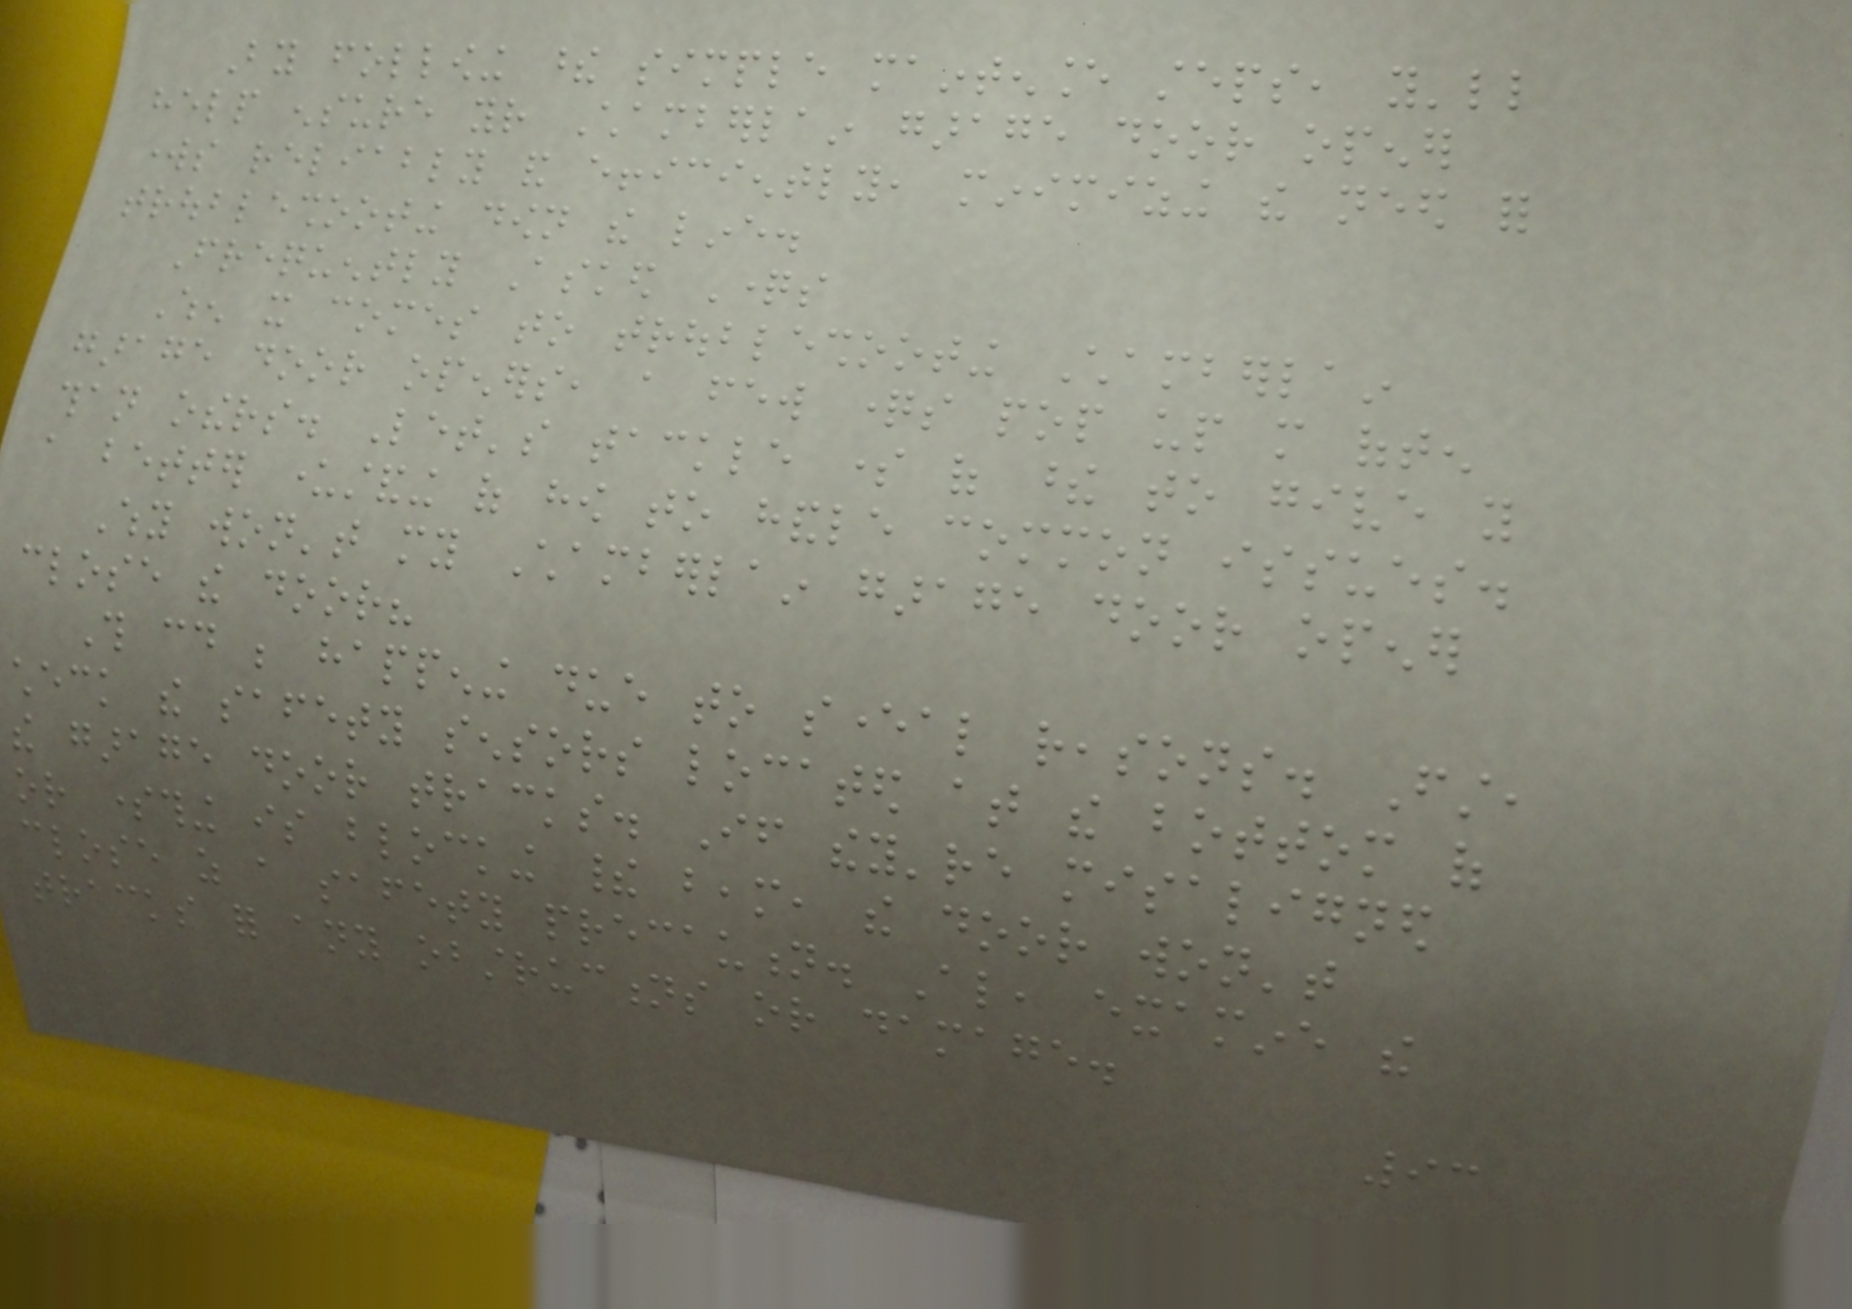By following these simple maintenance steps, you'll
help ensure your Chamberlain garage door opener
works reliably and efficiently, minimizing the need for
troubleshooting down the line.
Frequently Asked Questions
When it comes to troubleshooting Chamberlain
garage door openers, a few questions pop up more often
than others. Let's tackle some of these to give you
a better understanding of how to handle common issues.
Why won't my Chamberlain garage door opener
close the door?
This could be happening due to several reasons. First,
check the safety sensors located at the bottom of
the garage door tracks. If they're misaligned
or something is blocking their beam, the door won't
close as a safety precaution. Also, examine the
tracks for any obstructions or damage.
93
